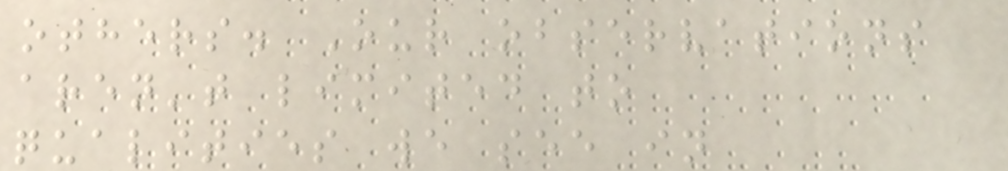others. Our observations
aren't limited to
qualities we see in
